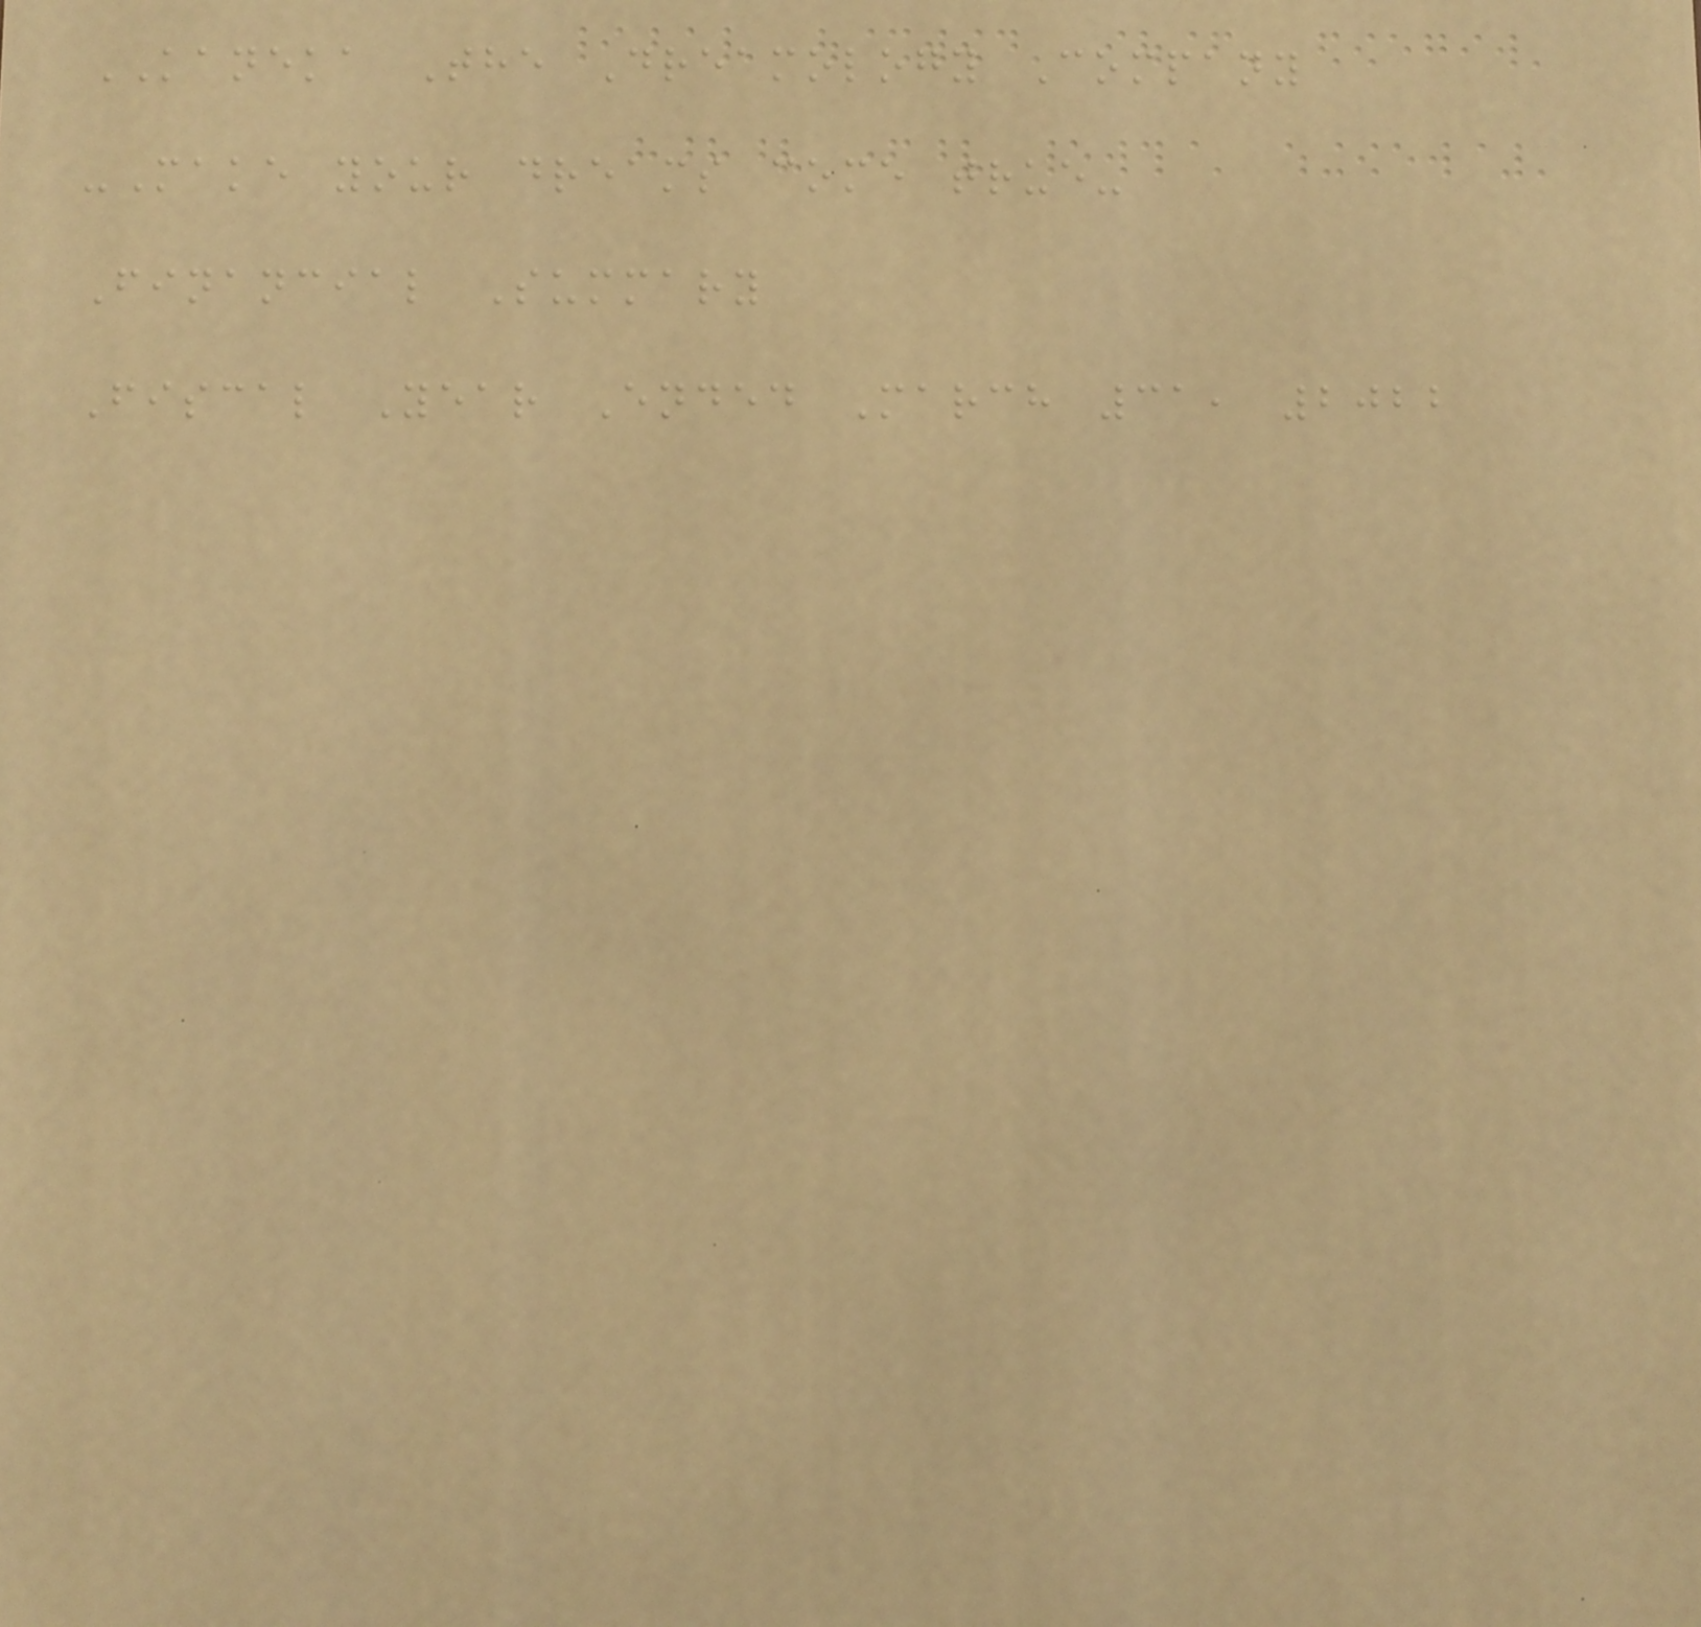KANEKA The Dreamology Company
-Make your dreams come true-
Financial Summary
Fiscal Year Ended March 31, 2022
